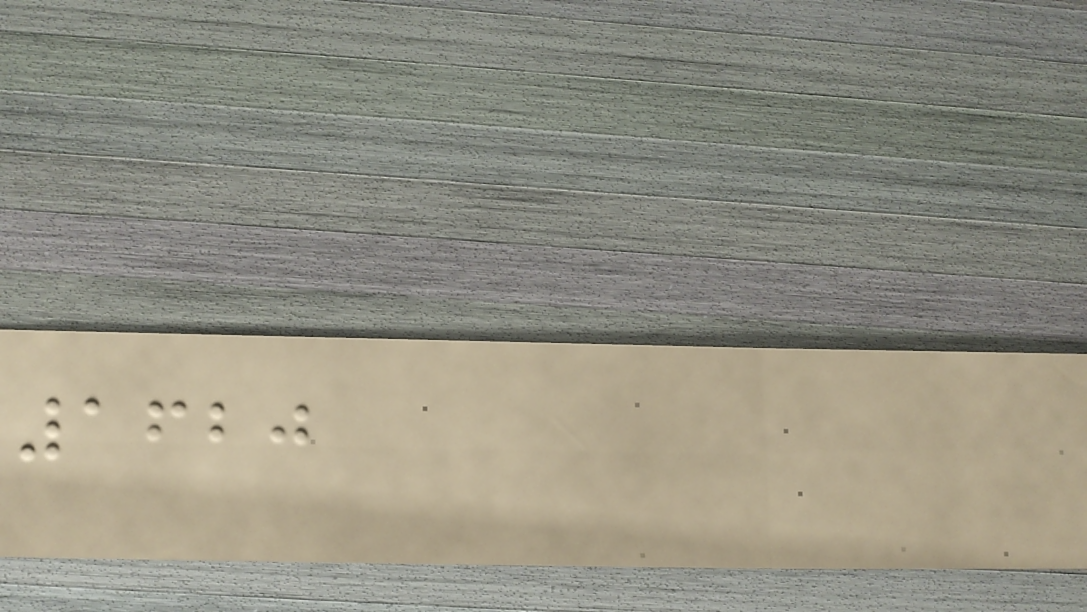1620
